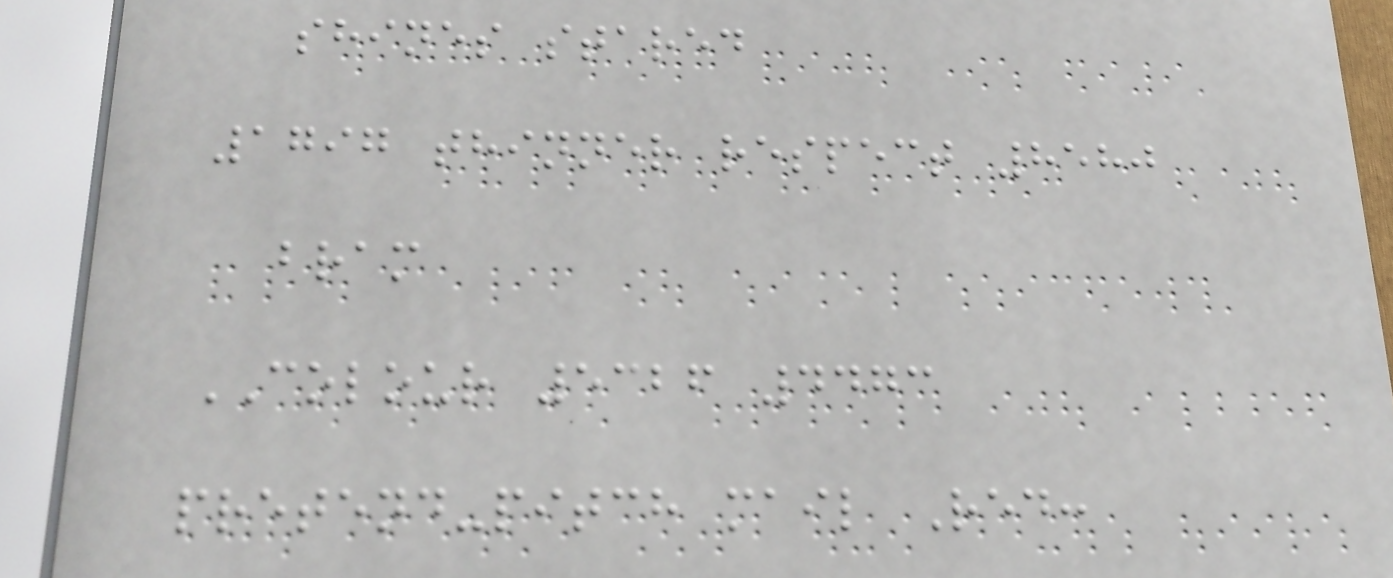shines stared
1797 thinner respect 8580
bram
COLOUR 5326 4473
pretend-pitch mail Red:
